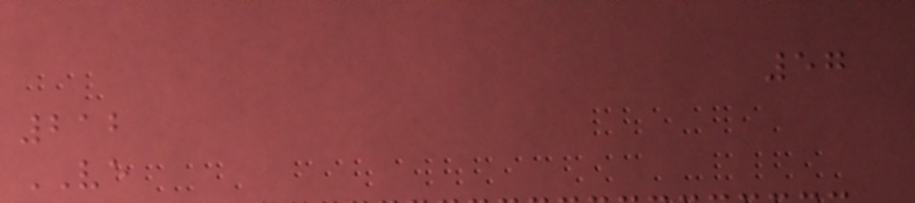57
212
VE
